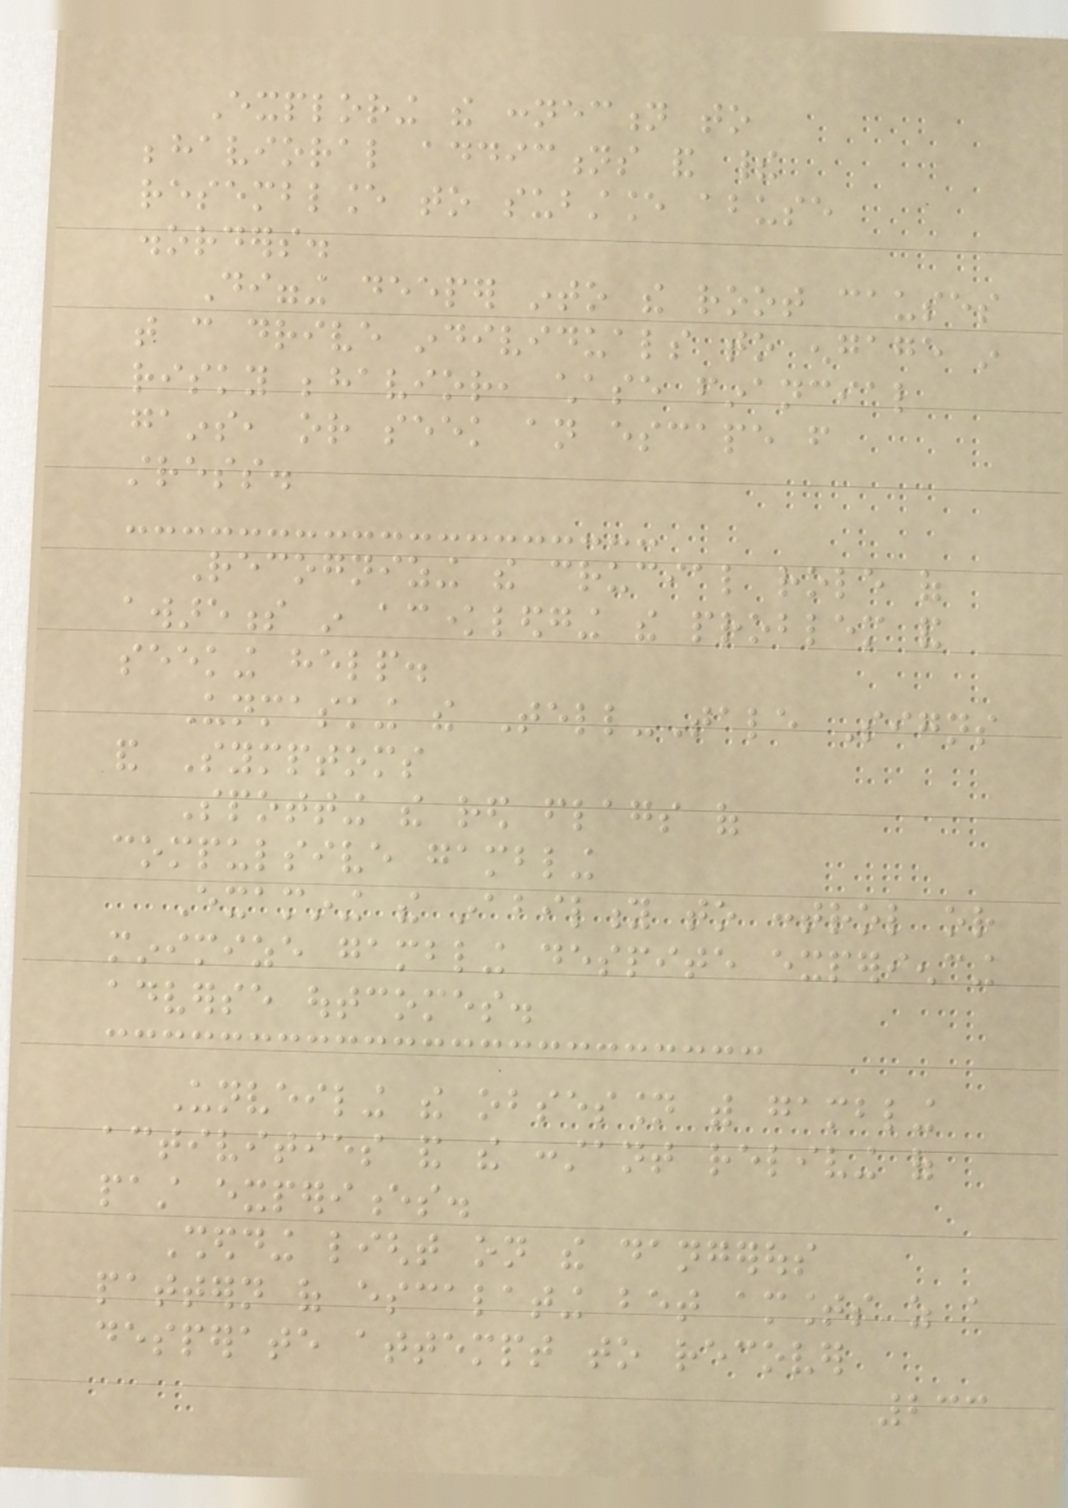Exploring the connection to
behavioral addictions and their
resemblance to substance abuse
disorders.
Digging deeper into the root causes
that can drive individuals to engage in
risky behavior, chase financial
gains, or seek an escape from
stress.
Recognizing the crucial role of
awareness in acknowledging the problem and
seeking help.
Unmasking the Tell-Tale Signs
and Symptoms
Spotting the red flags of
compulsive gambling
Examining the inability to control or
minimize gambling despite experiencing
adverse outcomes.
Unveiling the obsession with gambling
activities and the constant reliving of
past experiences.
Shedding light on the dangerous
pattern of escalating bet amounts as a
desperate attempt to recover
233
